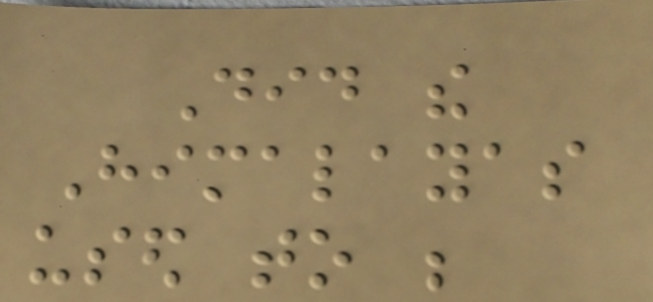Did the
Himalayas
used to be
